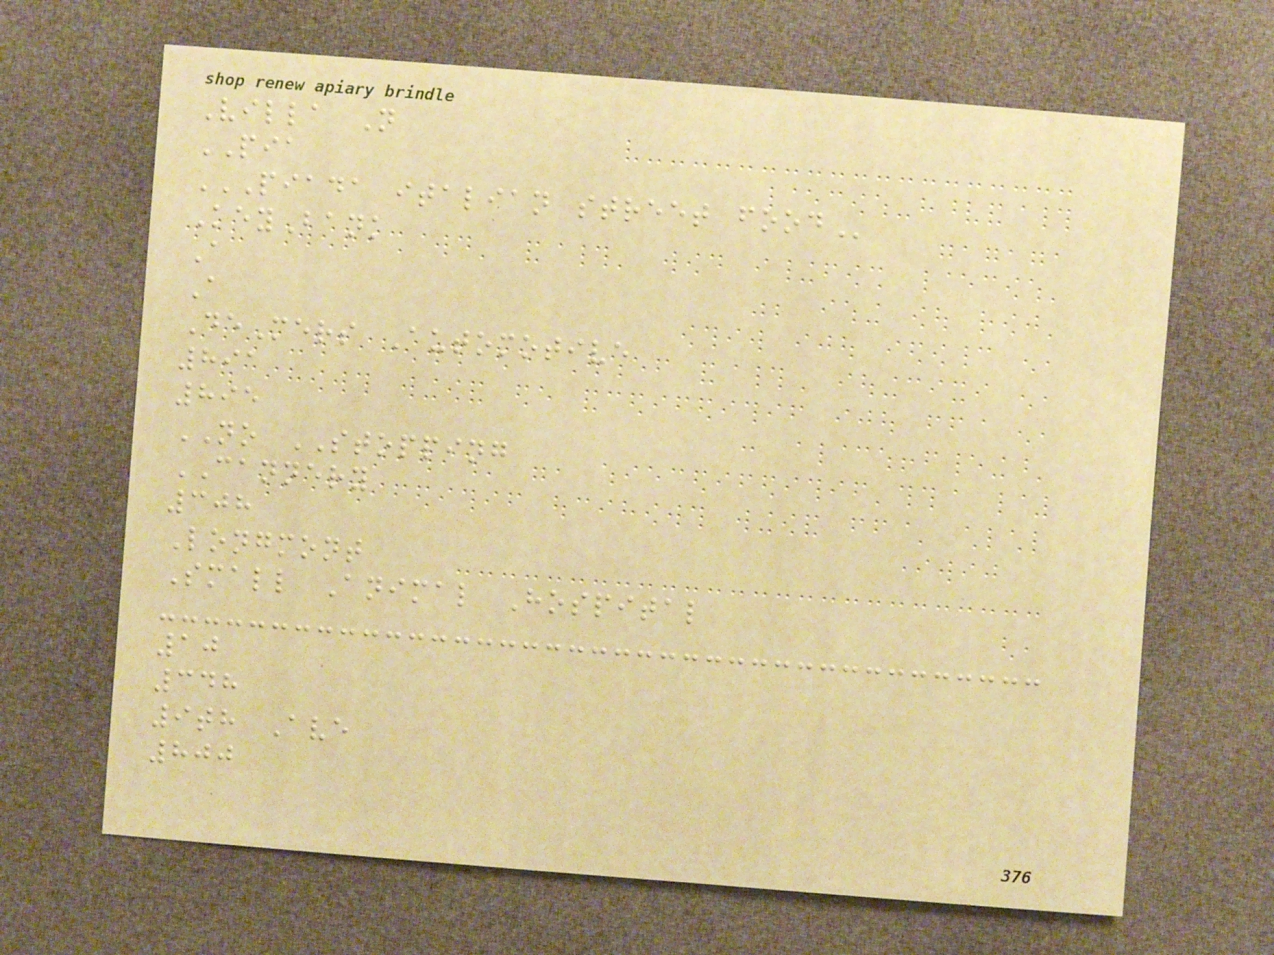Villa N
PIA
PIADA ITALIAN STREET FOOD
KeyBank
A
A
DeMers Automotive
891
895
NO STOPPING
CANNERY
308
Longmont
Small Animal Hospital
10
348
9th Ave
800
